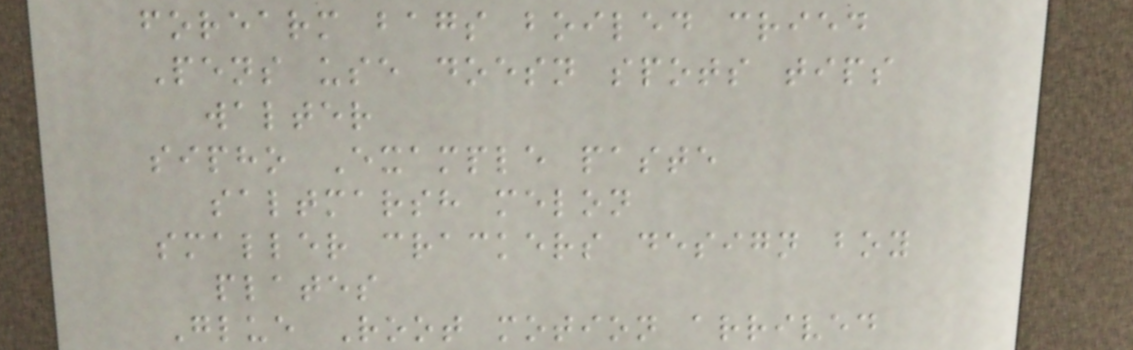forearm bags boiled cried
Pens use doesn spots tips
walter
sipho Example paste
saltmarsh melon
smaller crackers design boy
plates
Glue Root motion arrived
